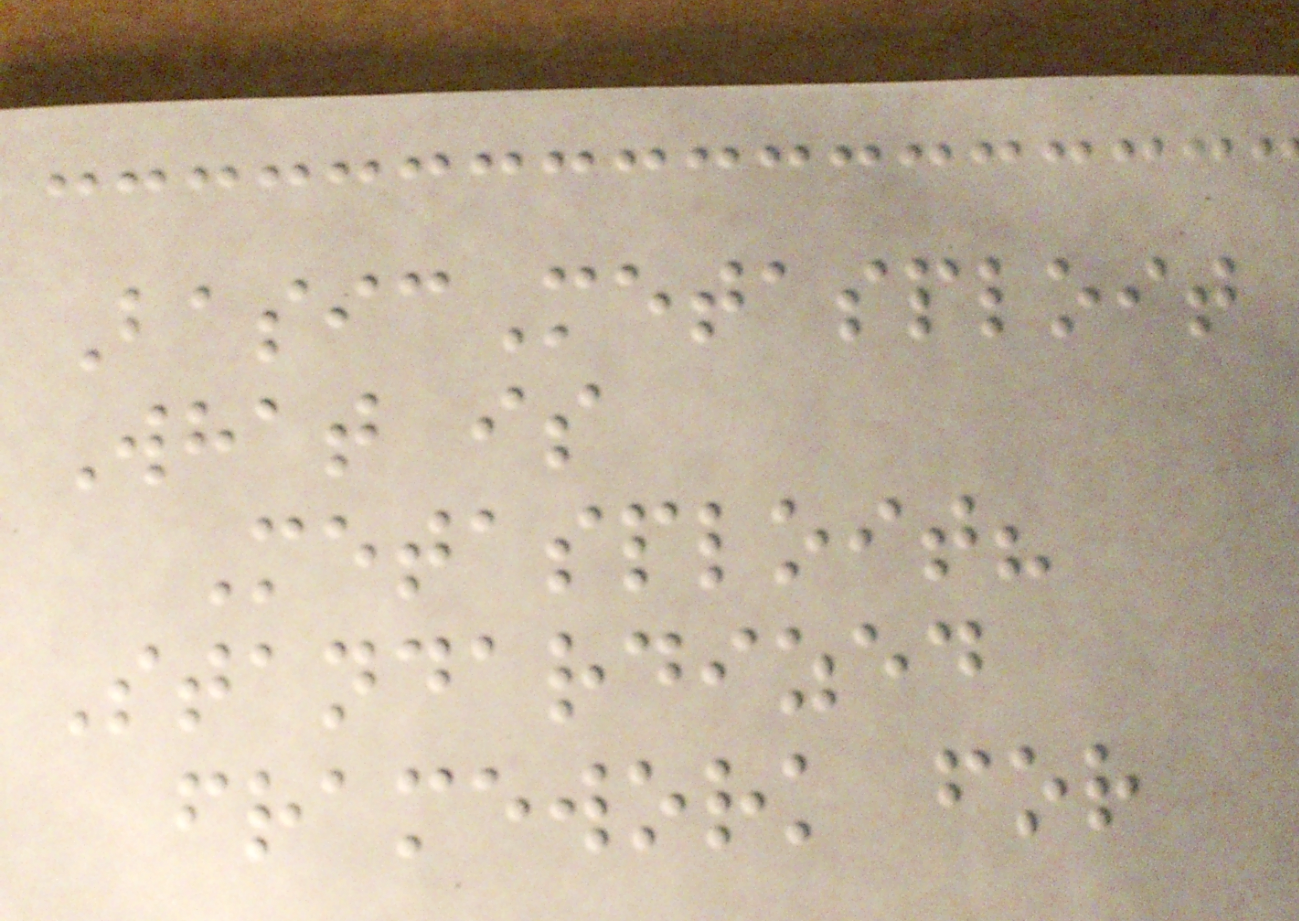BasicMetasploit
What is
Metasploit?
Standardized
framework for
